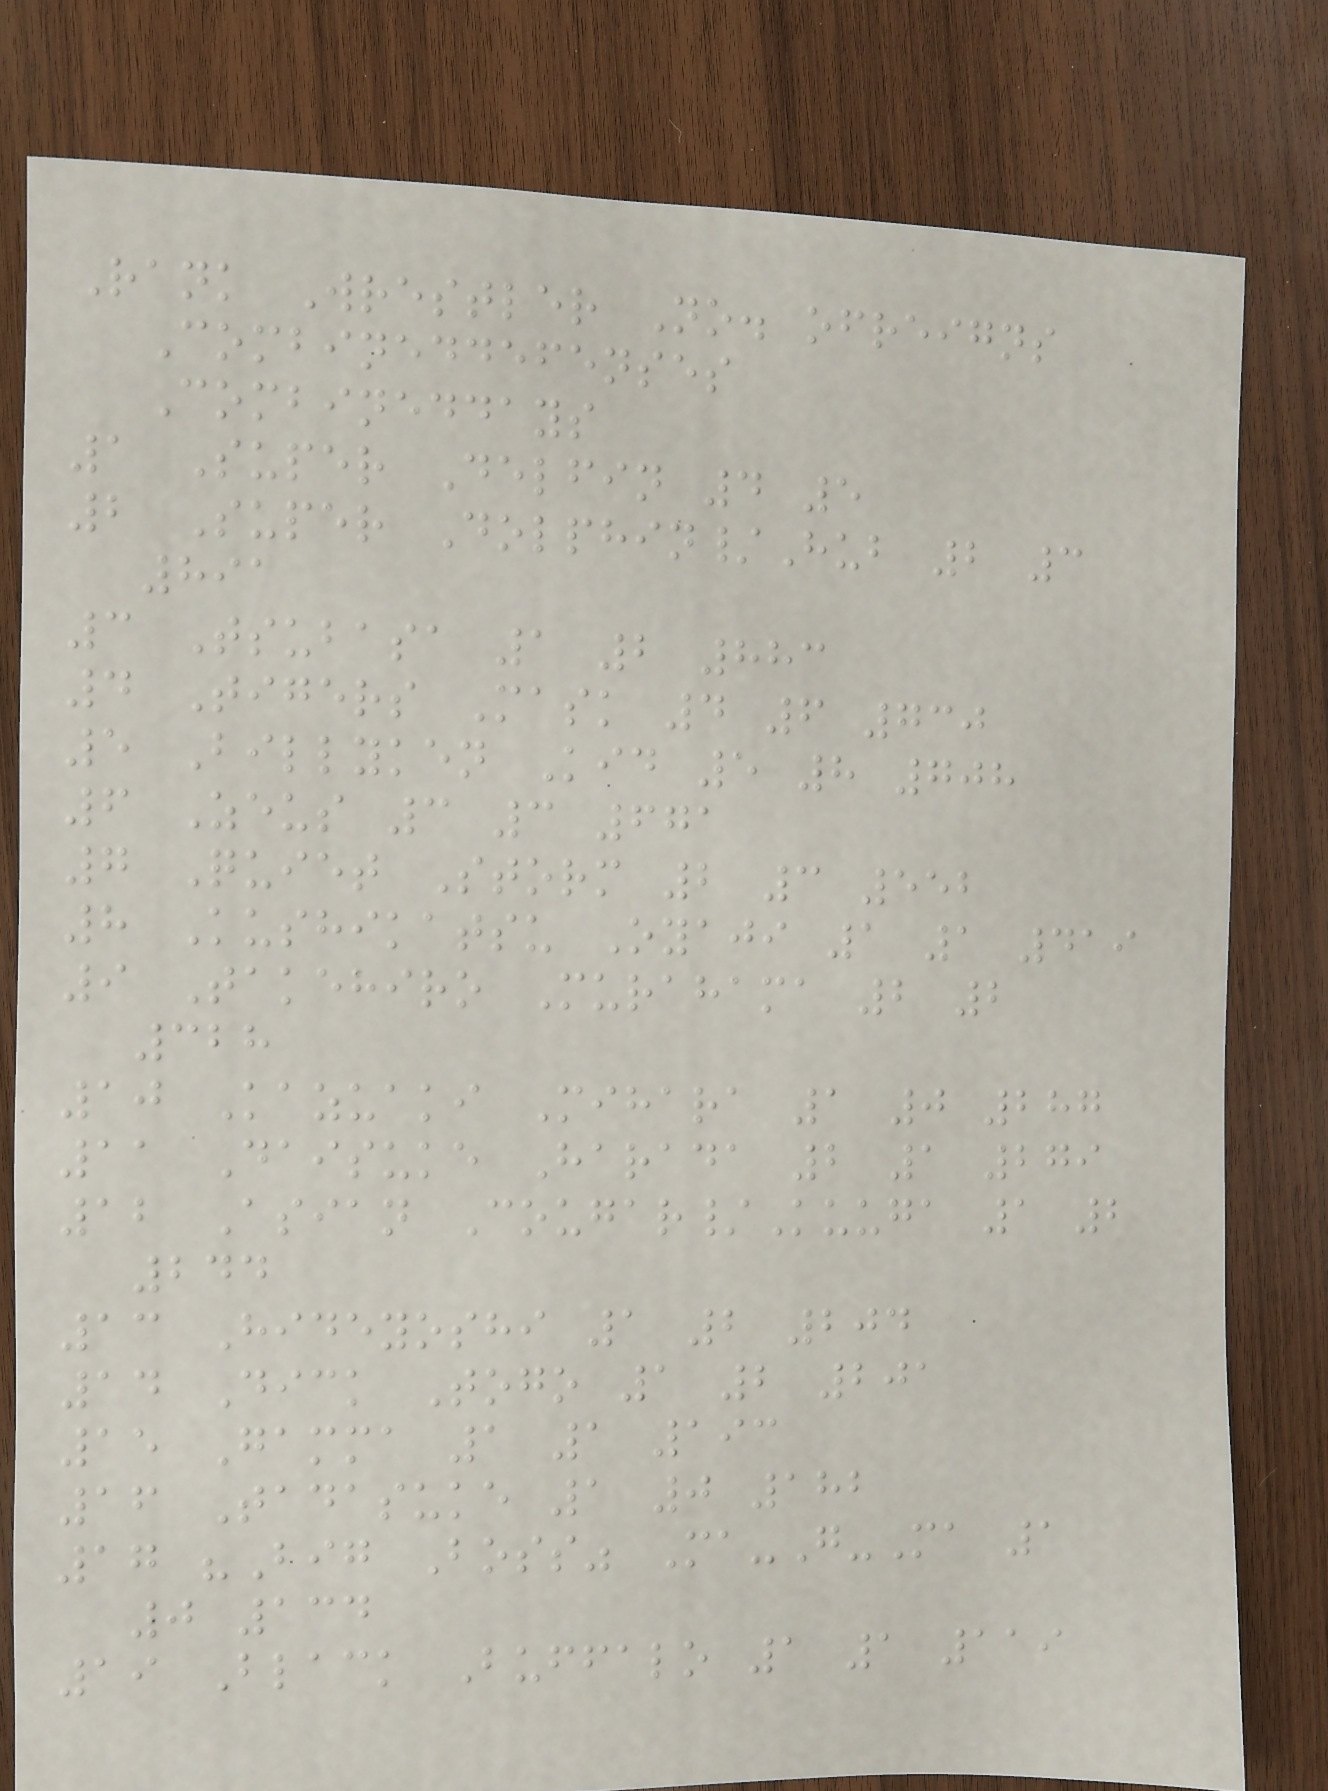Rank Wrestler No. ofreigns
Combineddefenses
Combineddays
1 Super Delfin 4 5
2 Super Dolphin/Hub 2 3
891
3 Tsubasa 1 2 883
4 Tigers Mask 4 6 730
5 Billyken Kid 5 8 708
6 Zeus 3 3 671
7 Quiet Storm 2 3 552
8 Kushikatsu Oyaji 1 1 419
9 Takehiro Murahama 2 2
328
10 Kazuaki Mihara 1 0 287
11 Daisuke Harada 2 1 279
12 Asian Cougar/Kuuga 1 2
244
13 Hideyoshi 1 2 204
14 Dick Togo 1 2 201
15 Gamma 1 1 193
16 Tadasuke 1 0 182
17 "Big Boss" Ma-G-Ma 1
0 134
19 Black Buffalo 1 1 119
